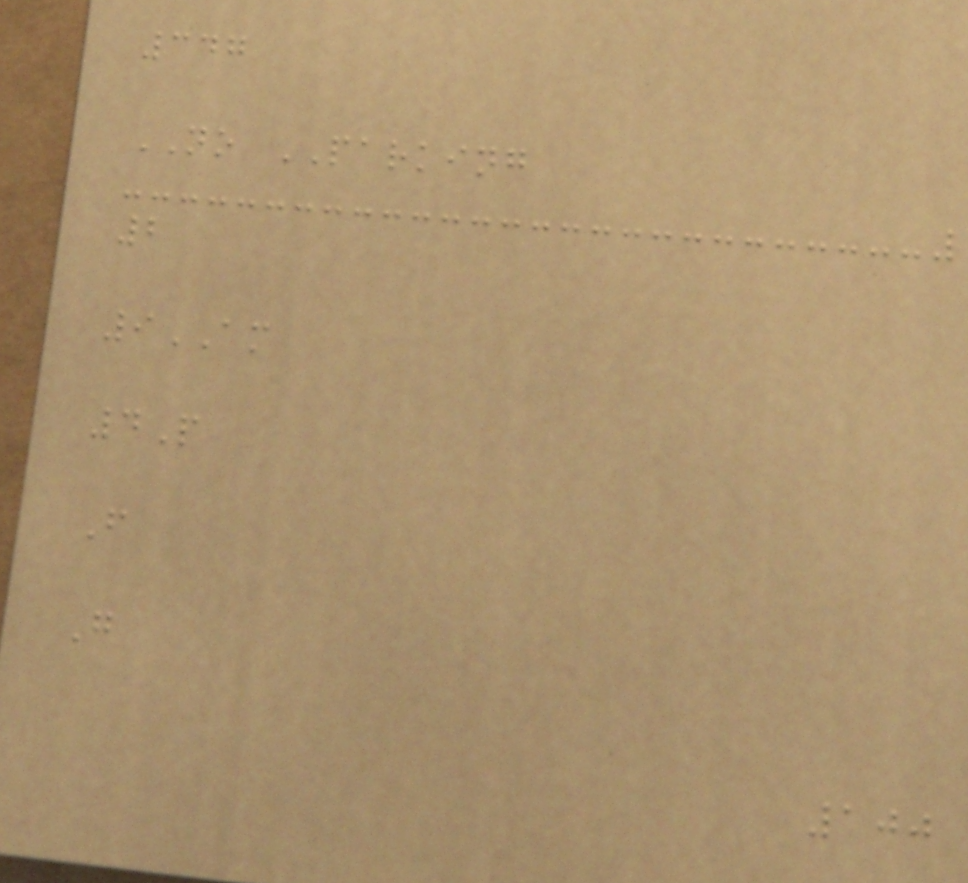347
NO PARKING
2
9AM
4P
F
G
100
